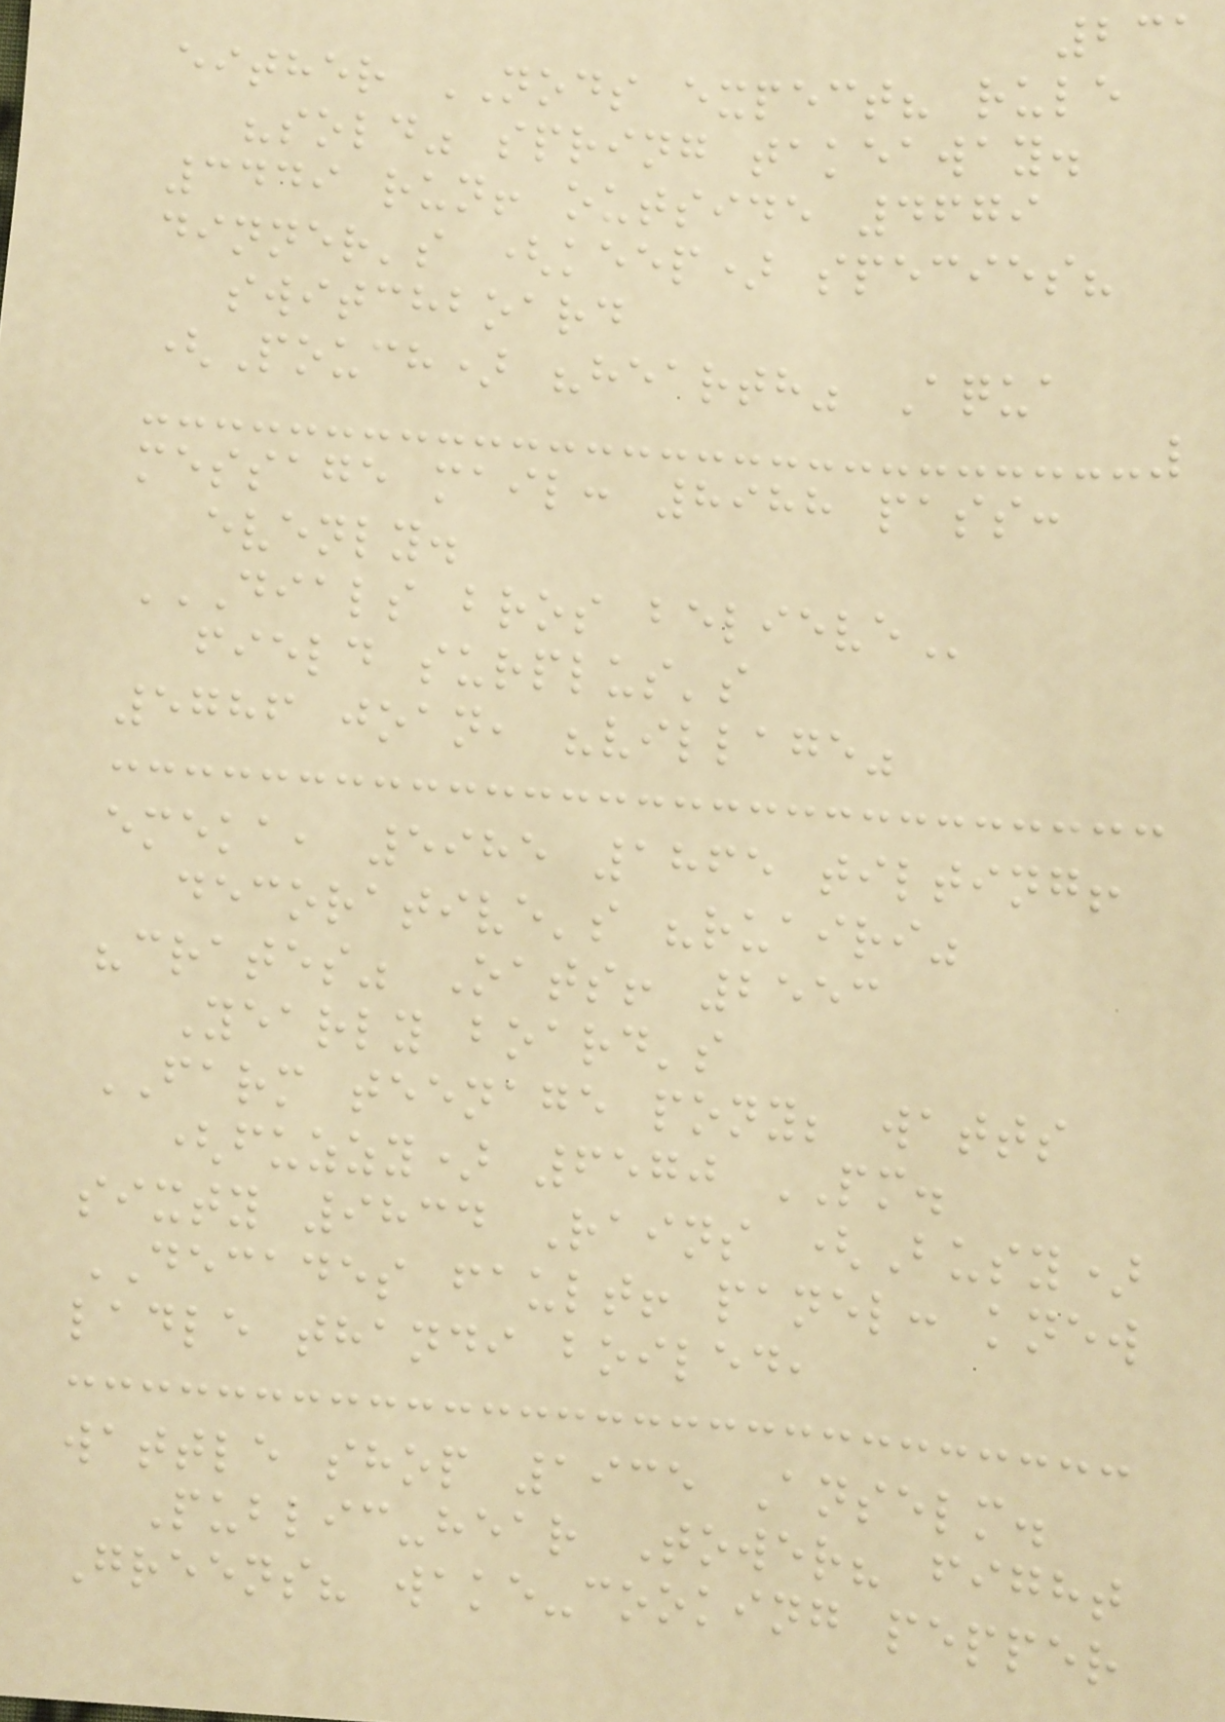231
either NODS expect? rule
"sold" spring takeaway.
3449 run! outside 4679
dinner's (keep) species?
switchboard
(Pouch) "hearth" Aqua
message mail: 8988 pass:
evenly.
DIALS BROS BELIEVE
field surplus's
5786 joan, "village"
emeka, 5985 1865 tilting!
decorative's "ruairi"
"crates" Oats! 2553
Yearly board's
FARM teenage pony; watts
(fuzzy) 6570 PM.
sixty 9834 Rains (Busy)
DECADES fault! panel: knew
ladle thandi boiled,
wattle shop 1935 Anselm.
Public-hear Tower? fight
Greens? wake-cooking pepper
